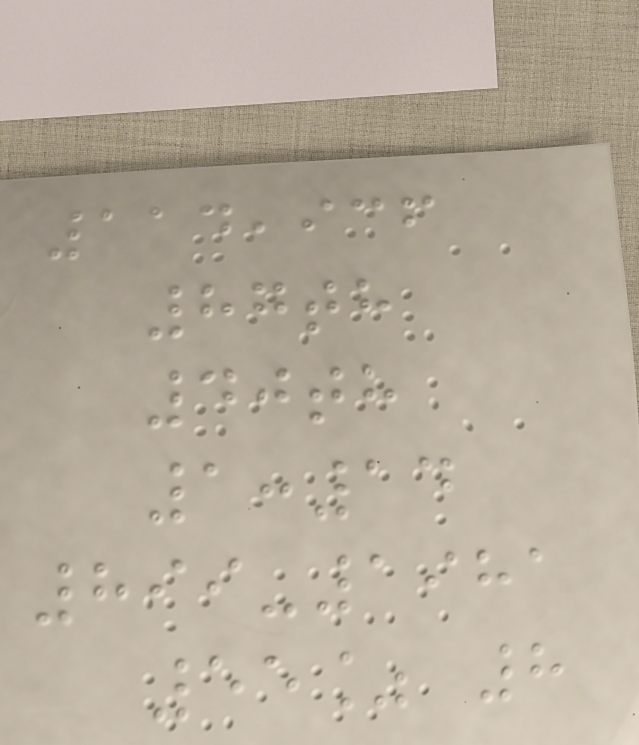114,936
87th
40th
1:14
899-1981
55% 8
